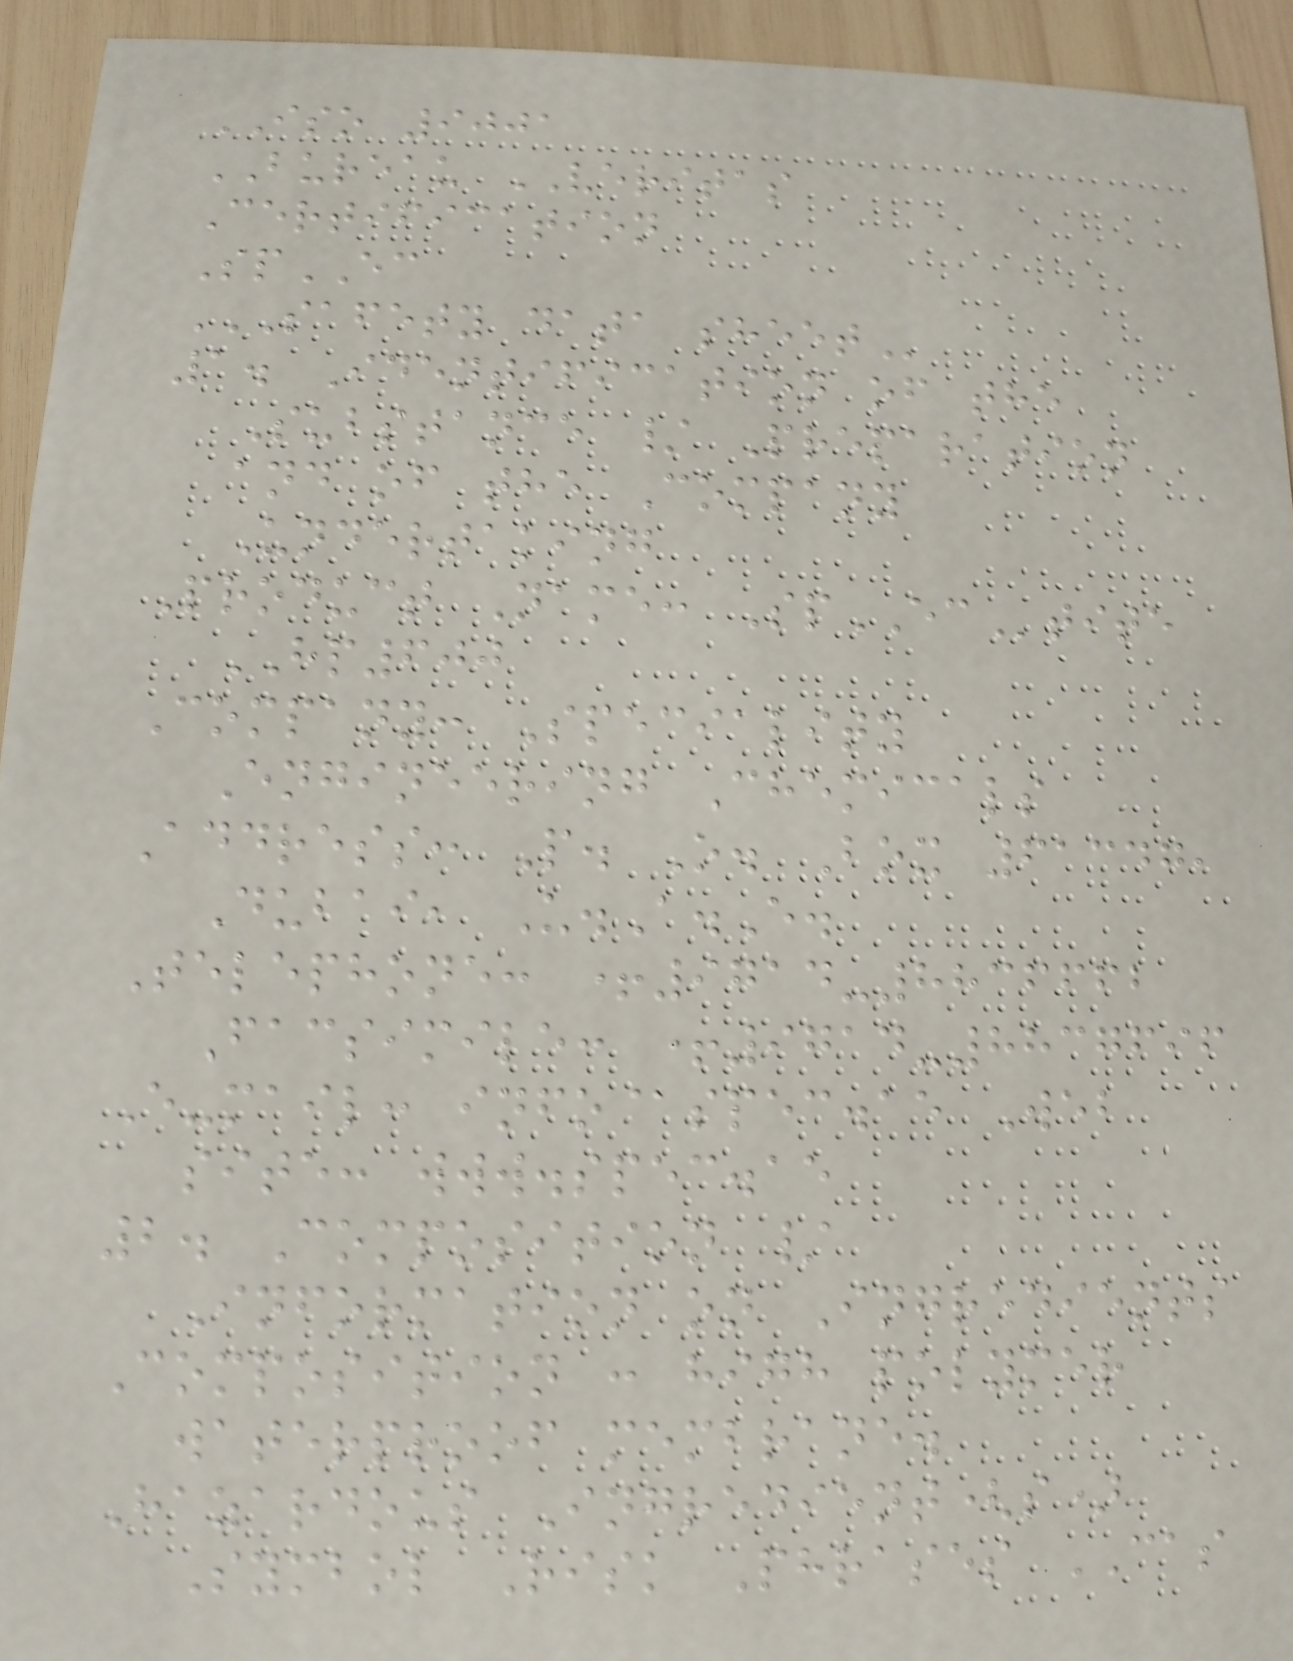ISO 9001
BUREAU VERITAS
Certification
SpEC
SAFETY DATA SHEET
1. Identification of the
Substance / Preparation
and of the Company
Undertaking
Product Name: SpECtite
HP600
Company: Speciality
Engineering Chemicals
Address: P. O. Box 61347,
Dubai, U.A.E.
Telephone: +9714-8836662
Facsimile: +9714-8837696
E-mail: info@spec.ae Web
site: www.spec.ae
2. Composition /
Information on Ingredients
Composition : high polymer
waterproof membrane.
Hazardous Ingredient(s)
Symbol Risk Phrases CAS
